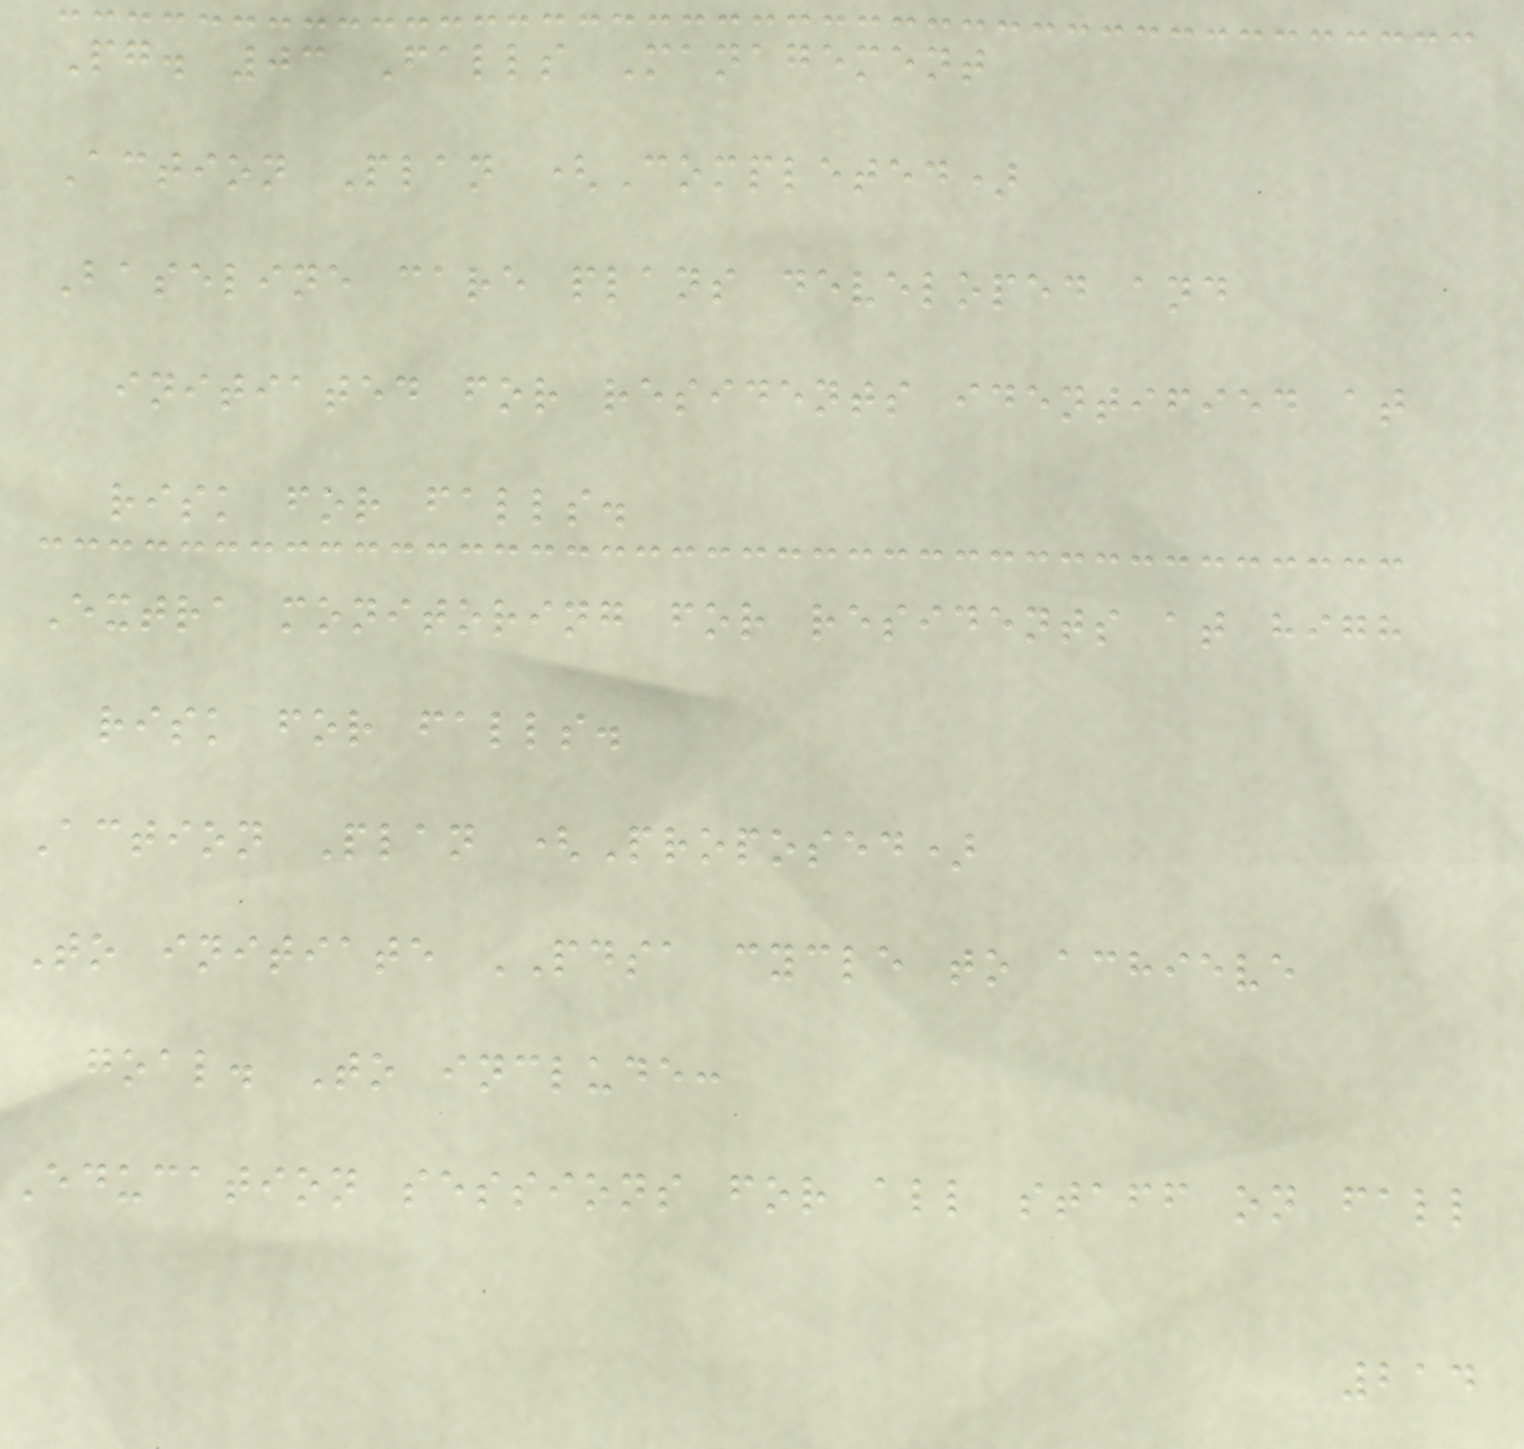Pg. 03 Falls Management
Action Plan (Completed)
Baseline care plans developed and
initiated for residents identified at
risk for falls.
Extra monitoring for residents at high
risk for falls.
Action Plan (Proposed)
To initiate PDSA cycle to achieve
goal. To include:
Education sessions for all staff on fall
214
